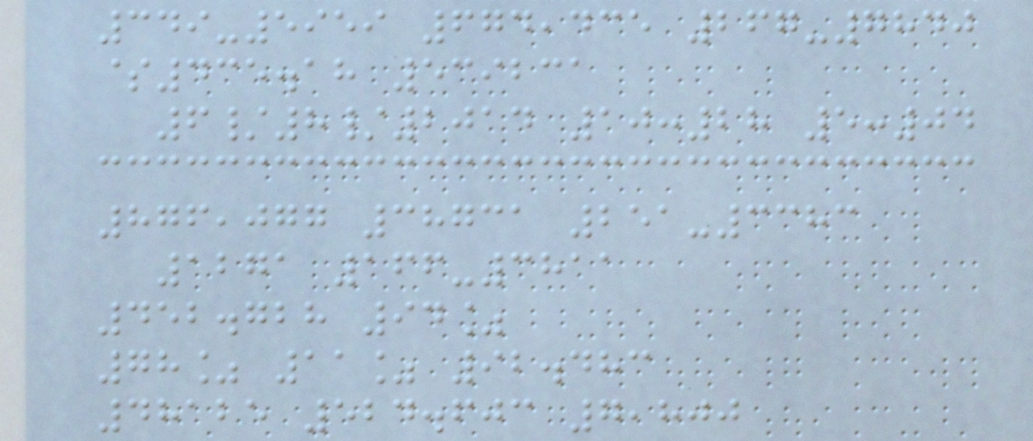349-5959 674,435 267-7840
$435.18 539231
6/8/2014 10:28 5:04
876,077 38731 251-3383
1271 166-3811
452.728 94%
78% 11% 92.483
48125 524.603 7,800
